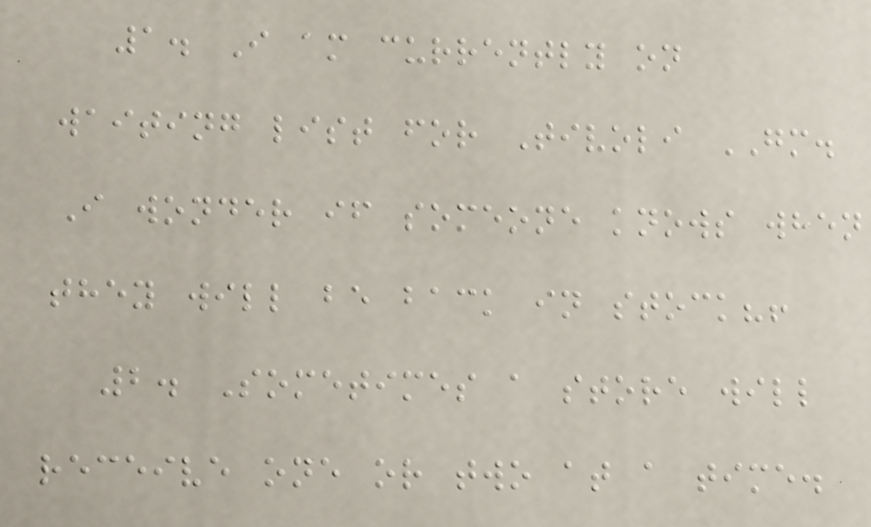1. I am currently on
waiting list for Tivoli GM.
I wonder if someone knows when
they will be back in stock?!
2. Sometimes a store will
receive one or two at a time.
